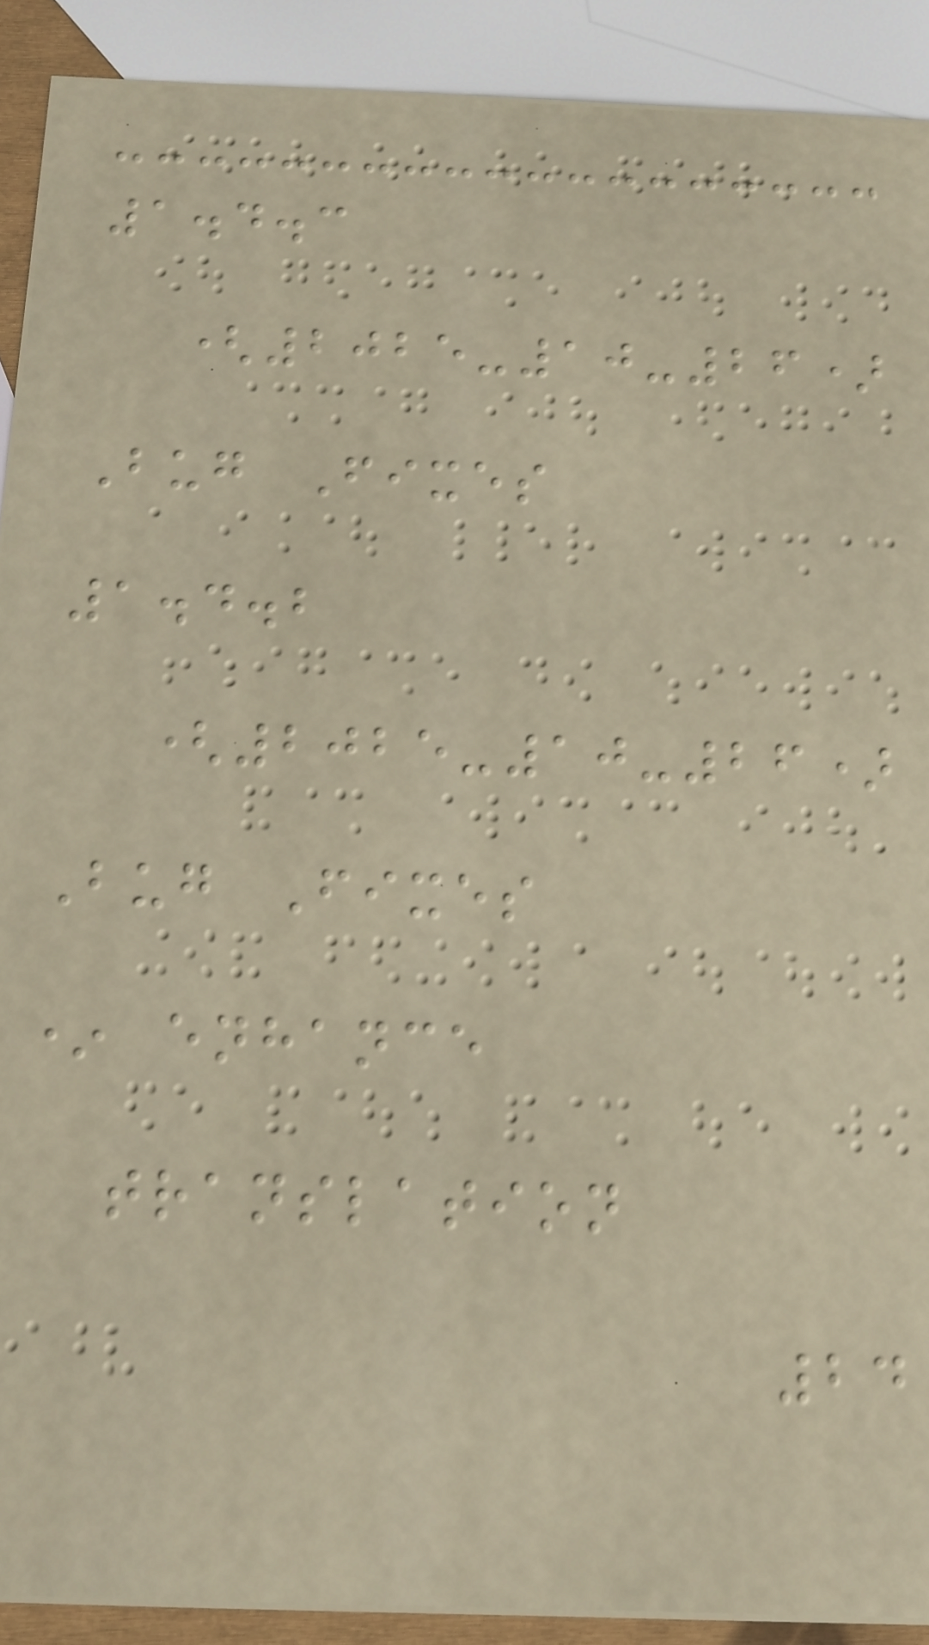1.4.3
(2025-10-26)
Bug Fixes
1.4.2
(2025-10-26)
Bug Fixes
* enhance
translation
24
